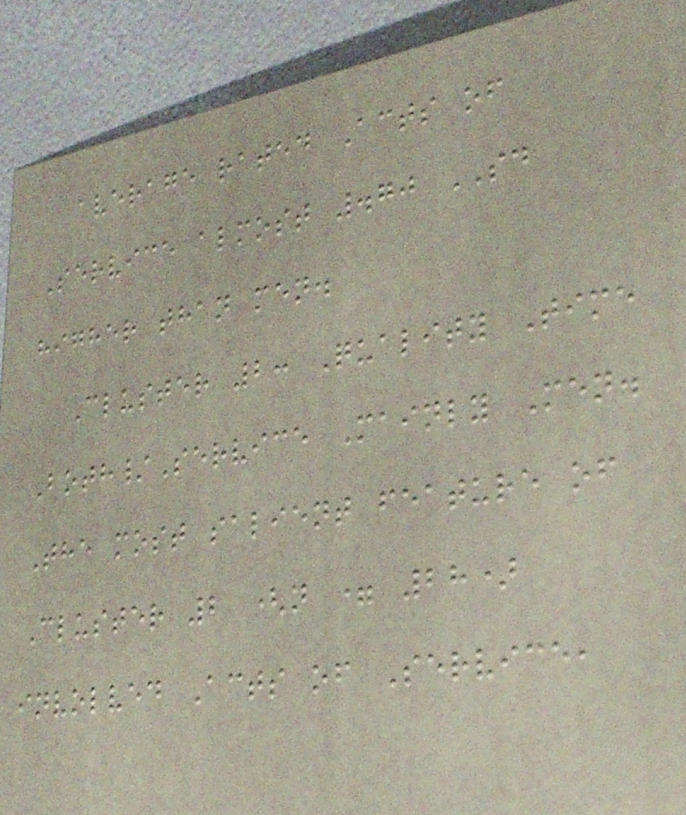average rated Acts of
Service almost .70 SD
higher than men.
Cluster 2: Quality Time
Both/Service Mainly Men.
The most salient feature of
Cluster 2 (n = 28)
involved Acts of Service,
